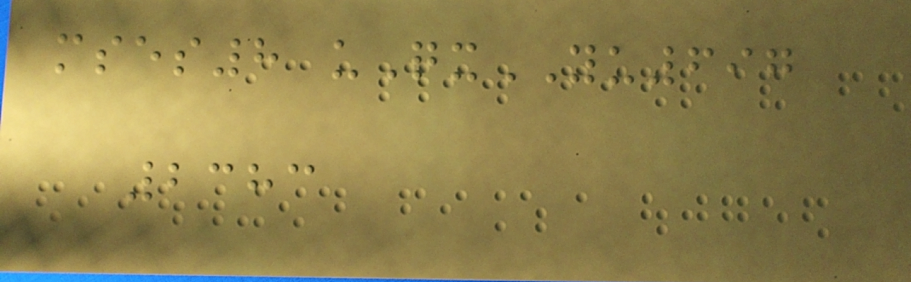mses8 uQxYU697
2383
